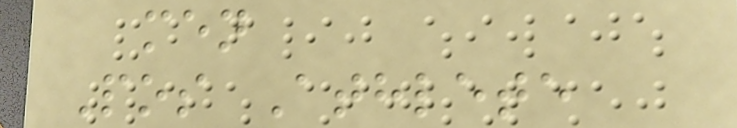men
Pos Athlete
